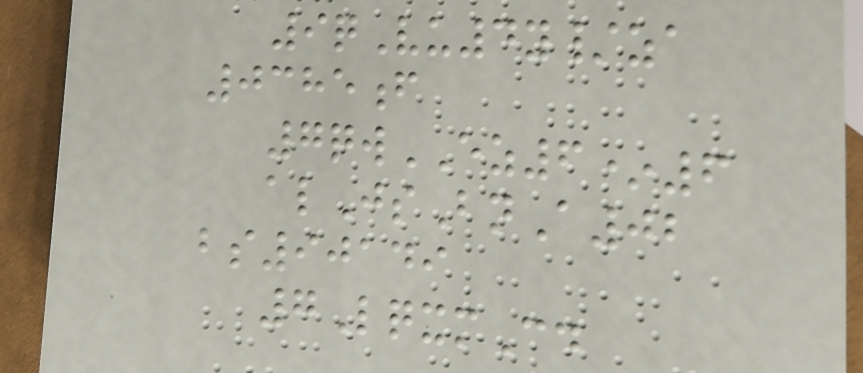9qVu4y/za
0385f
7qwEZ6*6
alJsBnA02
bs90149
7LqxmCd
